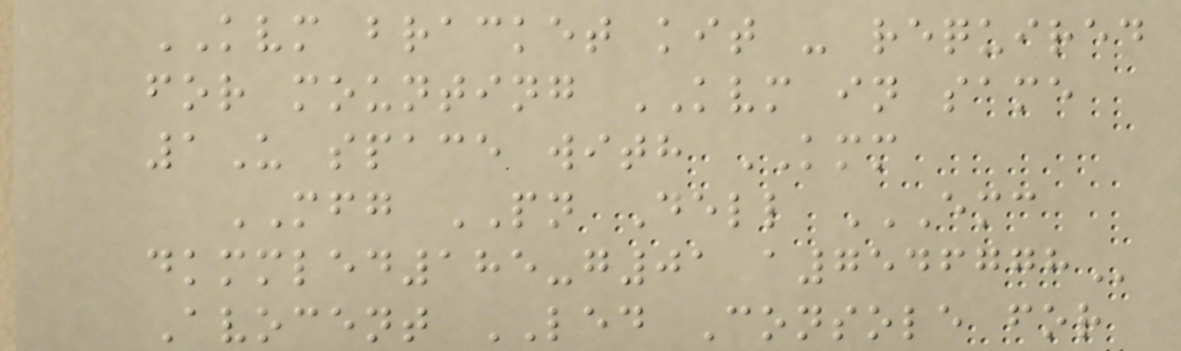KVM bracket kit - required
for mounting KVM in same
1U space with KMM
MFG PN Dell EMC
DKMMLED185-G01 A7546778
Avocent LED Console for
